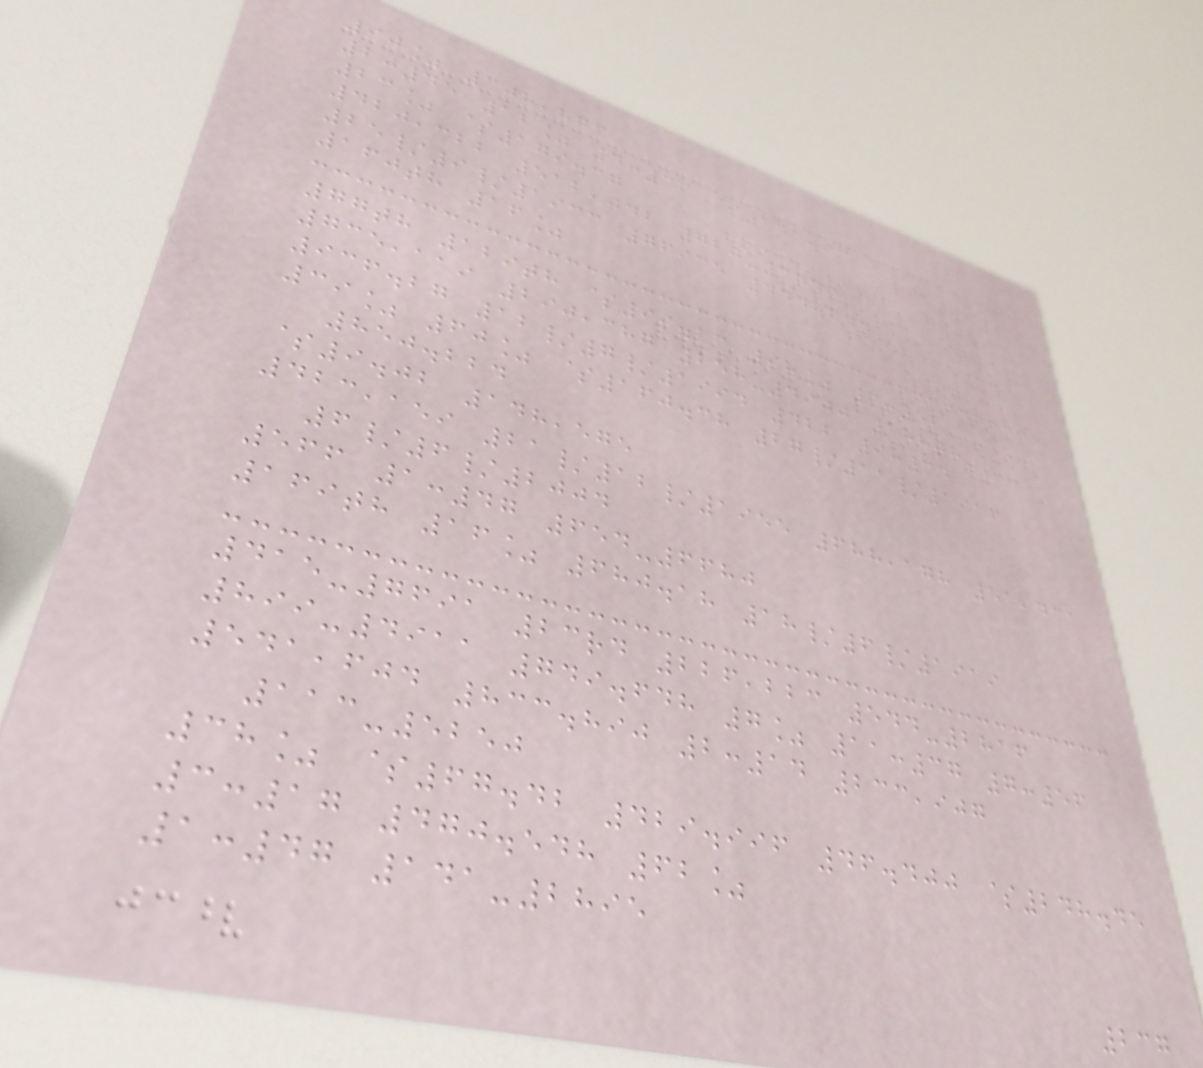90% 308,873
2:45 12% 4:36 $141.93
23% $179.37
420,322 512,042 720-3749
25/9/1933 76935 444.644
160th 16%
77th 129th $99.13 98% 6:52
735,119 290,387 258-4900 188th
936.27 12/7/1994 422 9:34
39% 60% $160.38 27/11/1916
850.224
$9.02 148,575
423,159 21/12/1955 688,178 51,431
6/6/2004
566 1:47 654-6680
169th 16% 680.18 18/6/1919
415-7691 23rd 226,223 544-2816
899-4911 749.648 7% 11:37 7:56
541,604 833.890 2:14 233,907
113-5250
38% $67.42 429.996 46.400 $248.45
3:17 470.548 62%
1:47 141-2895
237
